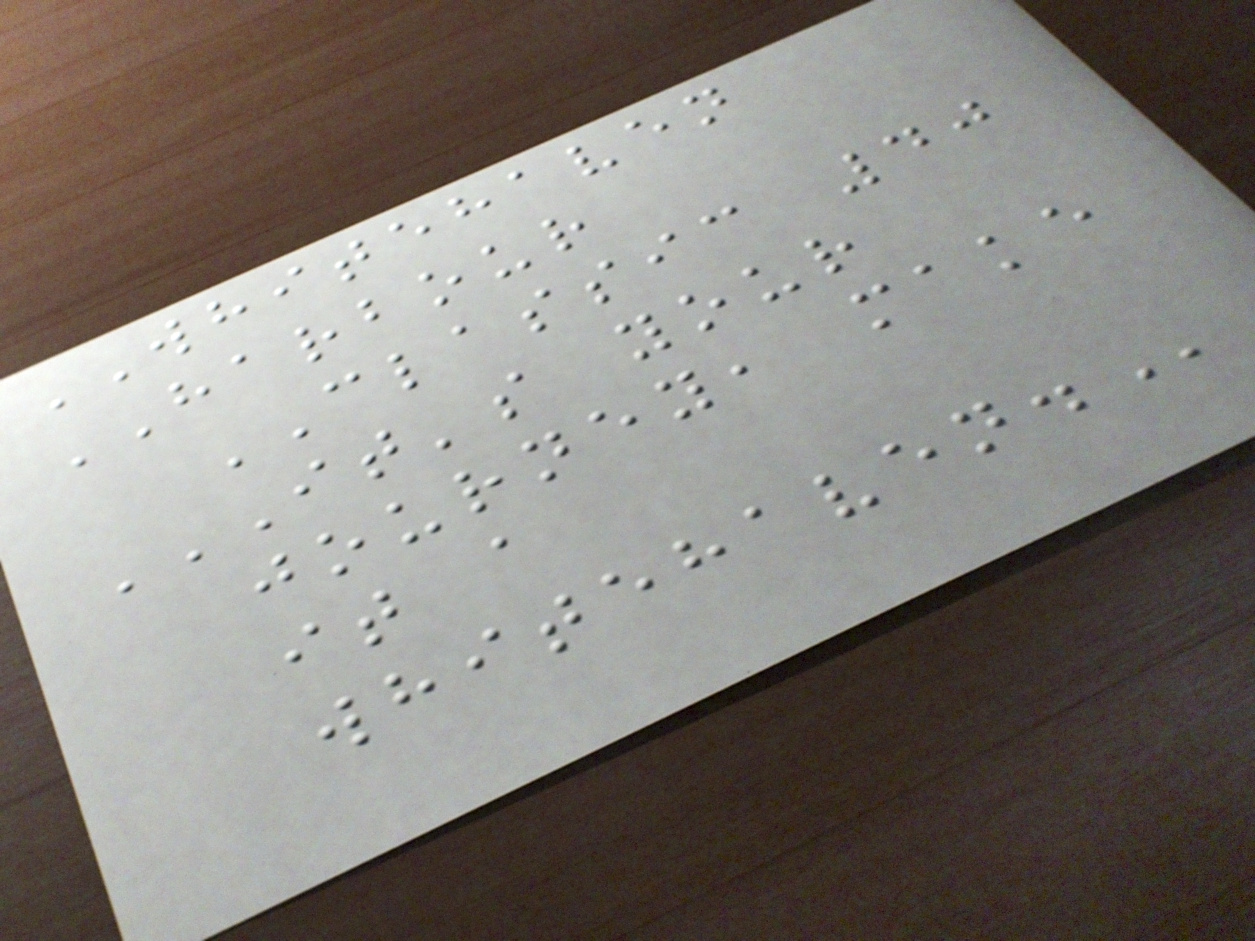WHITEHAVEN
HARBOUR
CLASSIC 40
IT'S YOUR
JOURNEY, MAKE
IT A
WHITEHAVEN.
